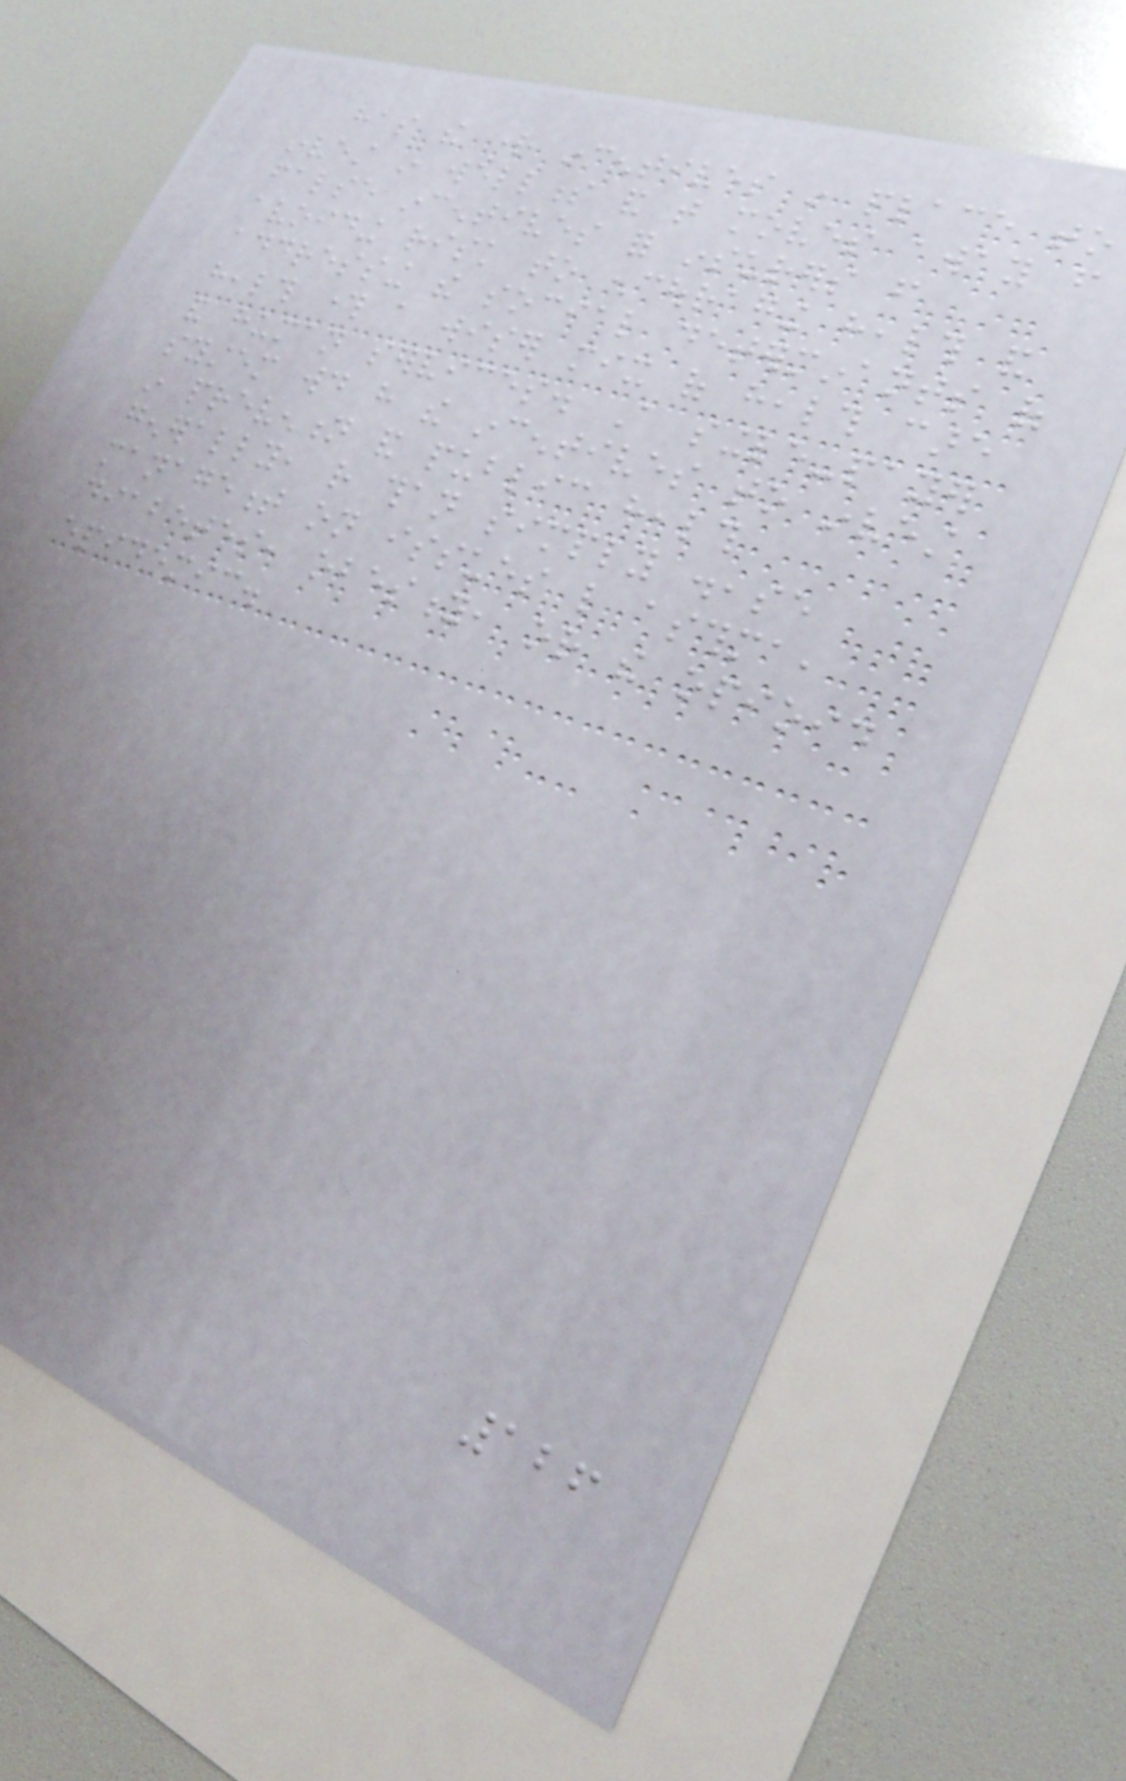has the right incentives in place to
invest in wellness and that moves away from
false incentives for insurers from
avoiding risk to encouraging health and
addressing the social determinants of
health through a wiser mix of health care
and human services. A single-payer
system would have the incentives to invest
in prevention and public health
generally, rather than simply disease
management on issues like asthma,
diabetes, obesity, or the opioid
epidemic.
126
